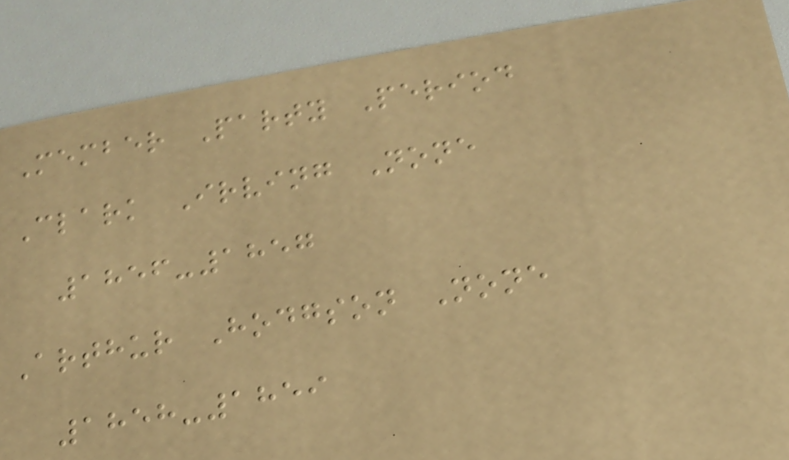Member Party Period
Clark Irving None
1856-1857
Arthur Hodgson None
1858-1859
